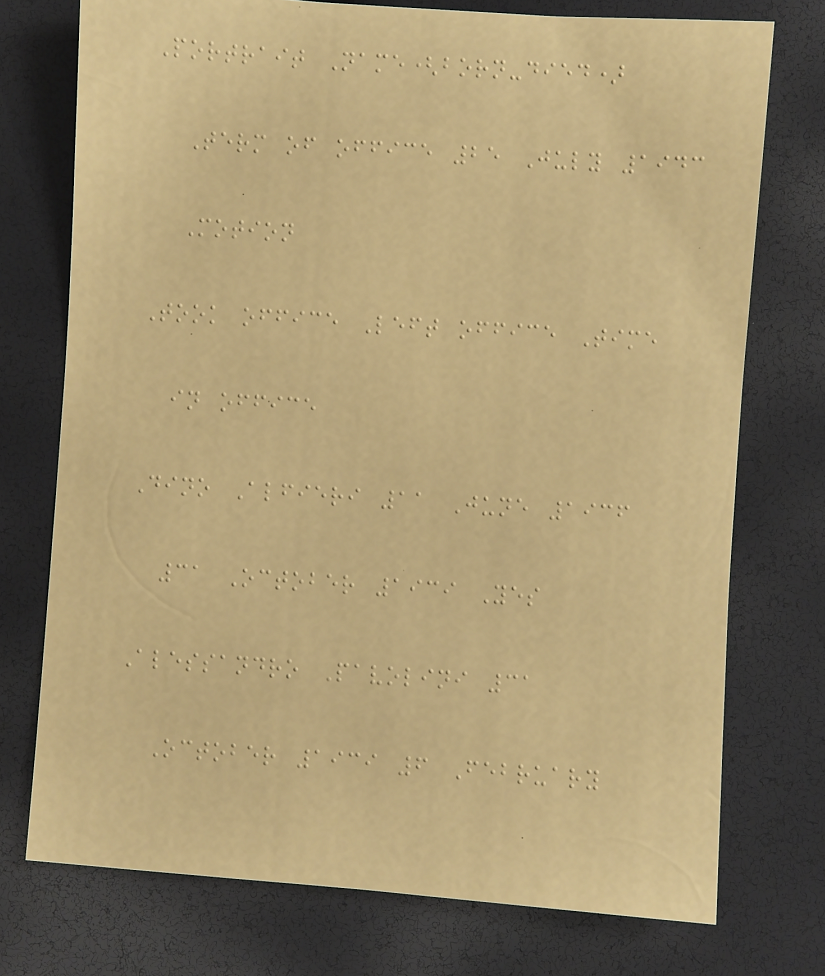Portrait Name(born-died)
Term of office 25 July 1943
Motion
Took office Left office Time
in office
Dino Alfieri 11 June 1936
31 October 1939 Yes
Alessandro Pavolini 31
October 1939 6 February
